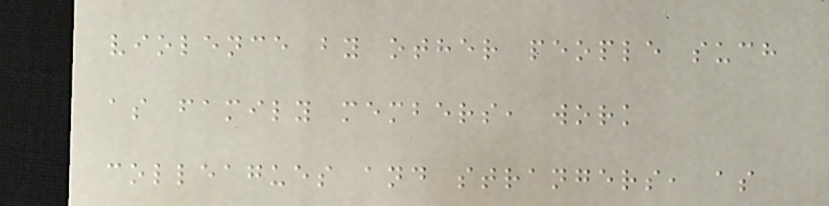violence by other people such
as family members, work
colleagues and strangers, as
